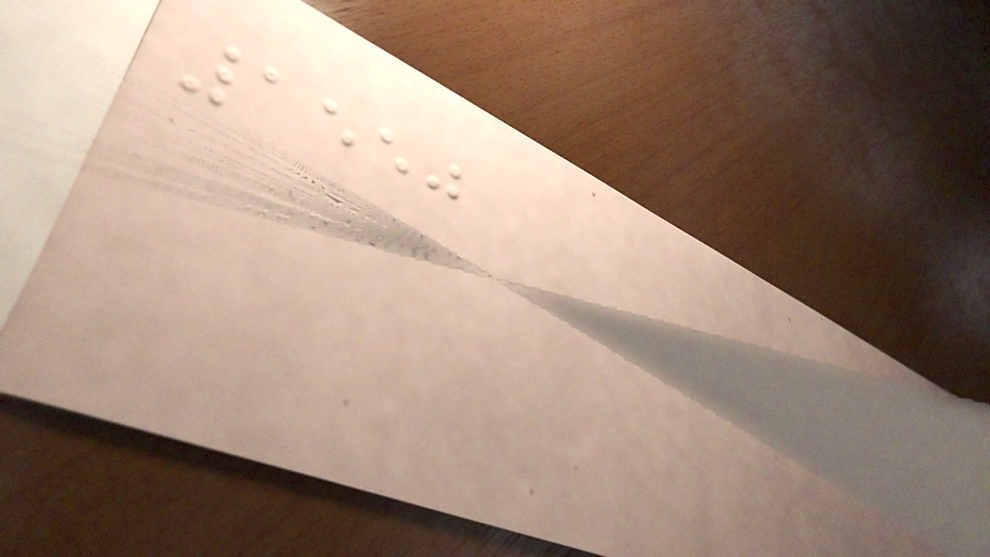1550
